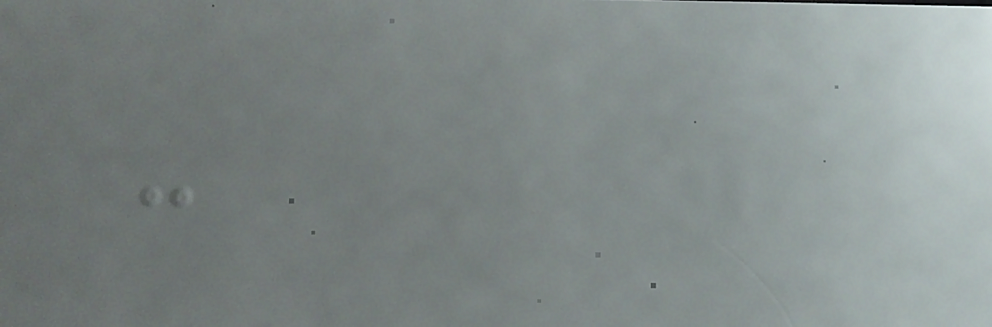-
